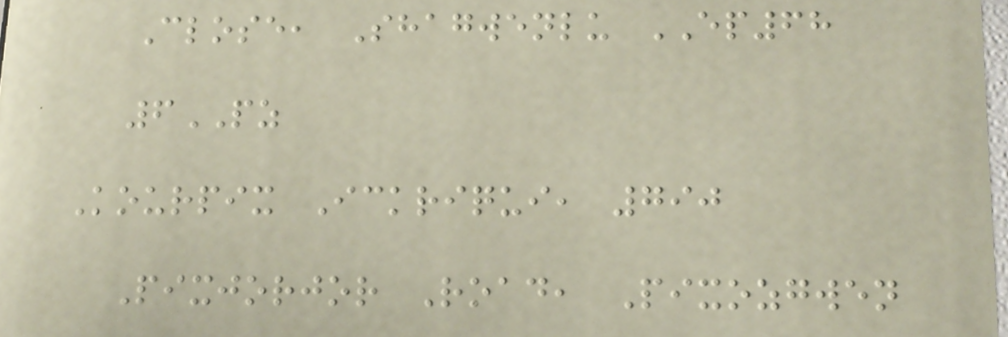Close, Shagwenlu EP68
6PZ
Kourpix Ickriqui, 790
Pixjorjor Road, Pixozgwen
